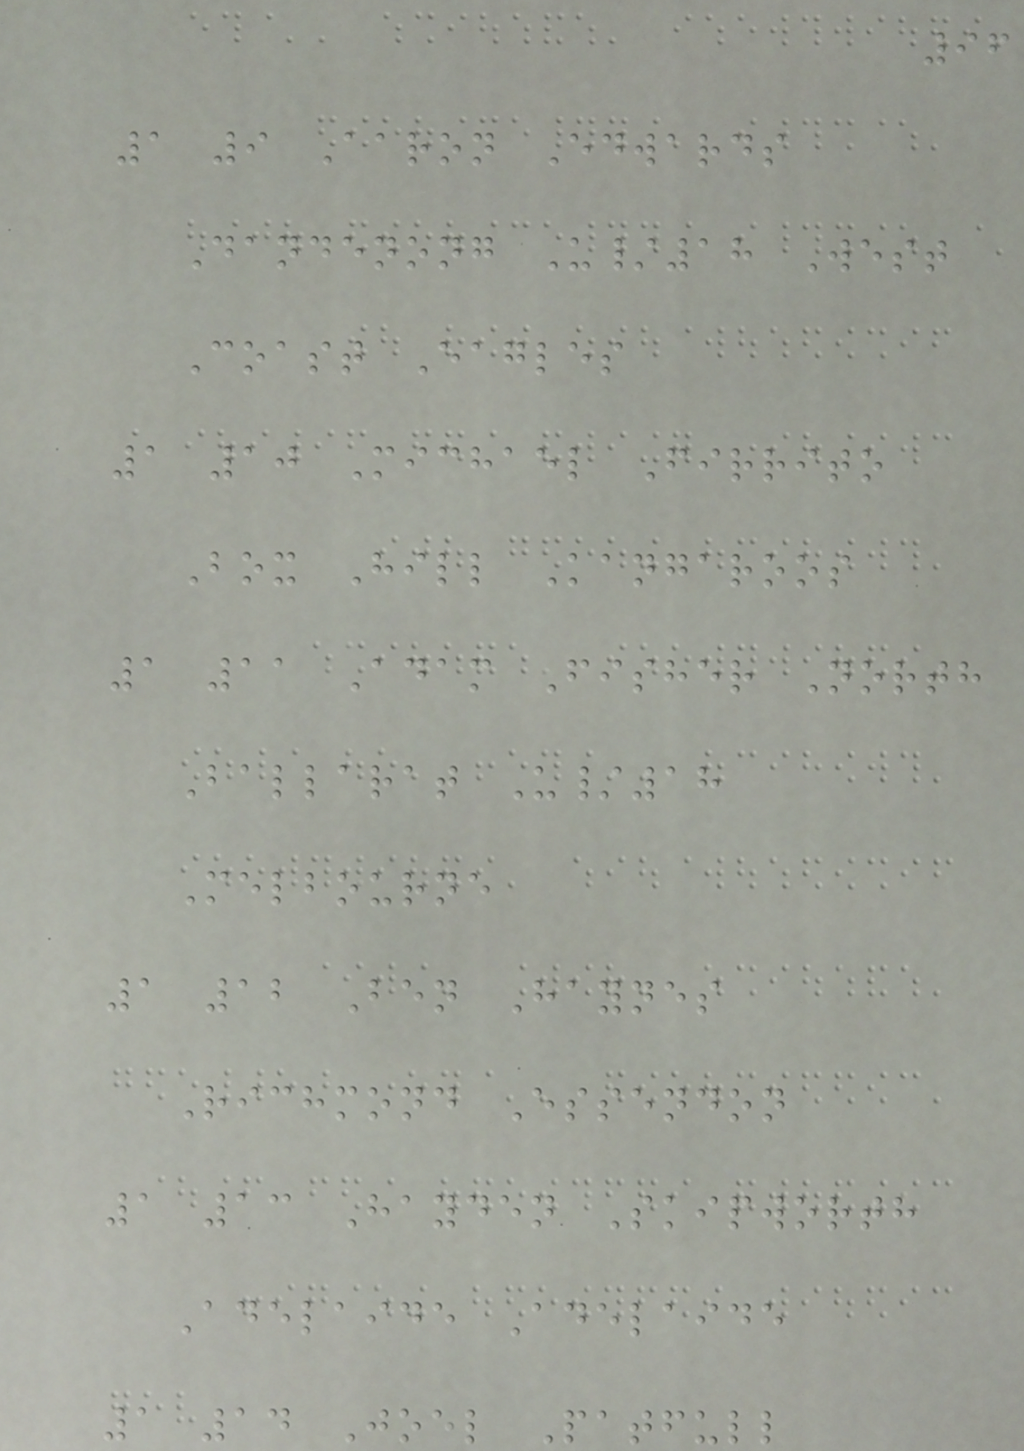96
1 9 Aaron Edwards
Dandenong U/18 West
Coast Eagles
1 10 Michael Firrito
Box Hill Kangaroos
1 11 Adam Fisher North
Ballarat U/18
Melbourne
1 12 Ben Haynes
Richmond Essendon
1 13 Hayden Skipworth
Adelaide Adelaide
1 14 Joel Patfull
